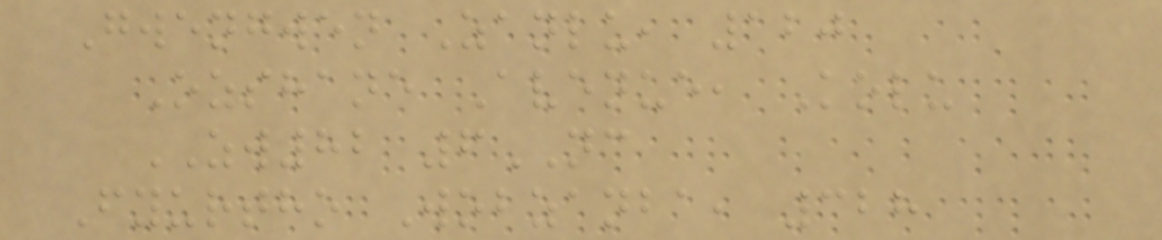Gwengwen Zanlu, 120
Ozshane Avenue, Kolu
ZW82 6NC
Fyurtho Wobzanba, 328
